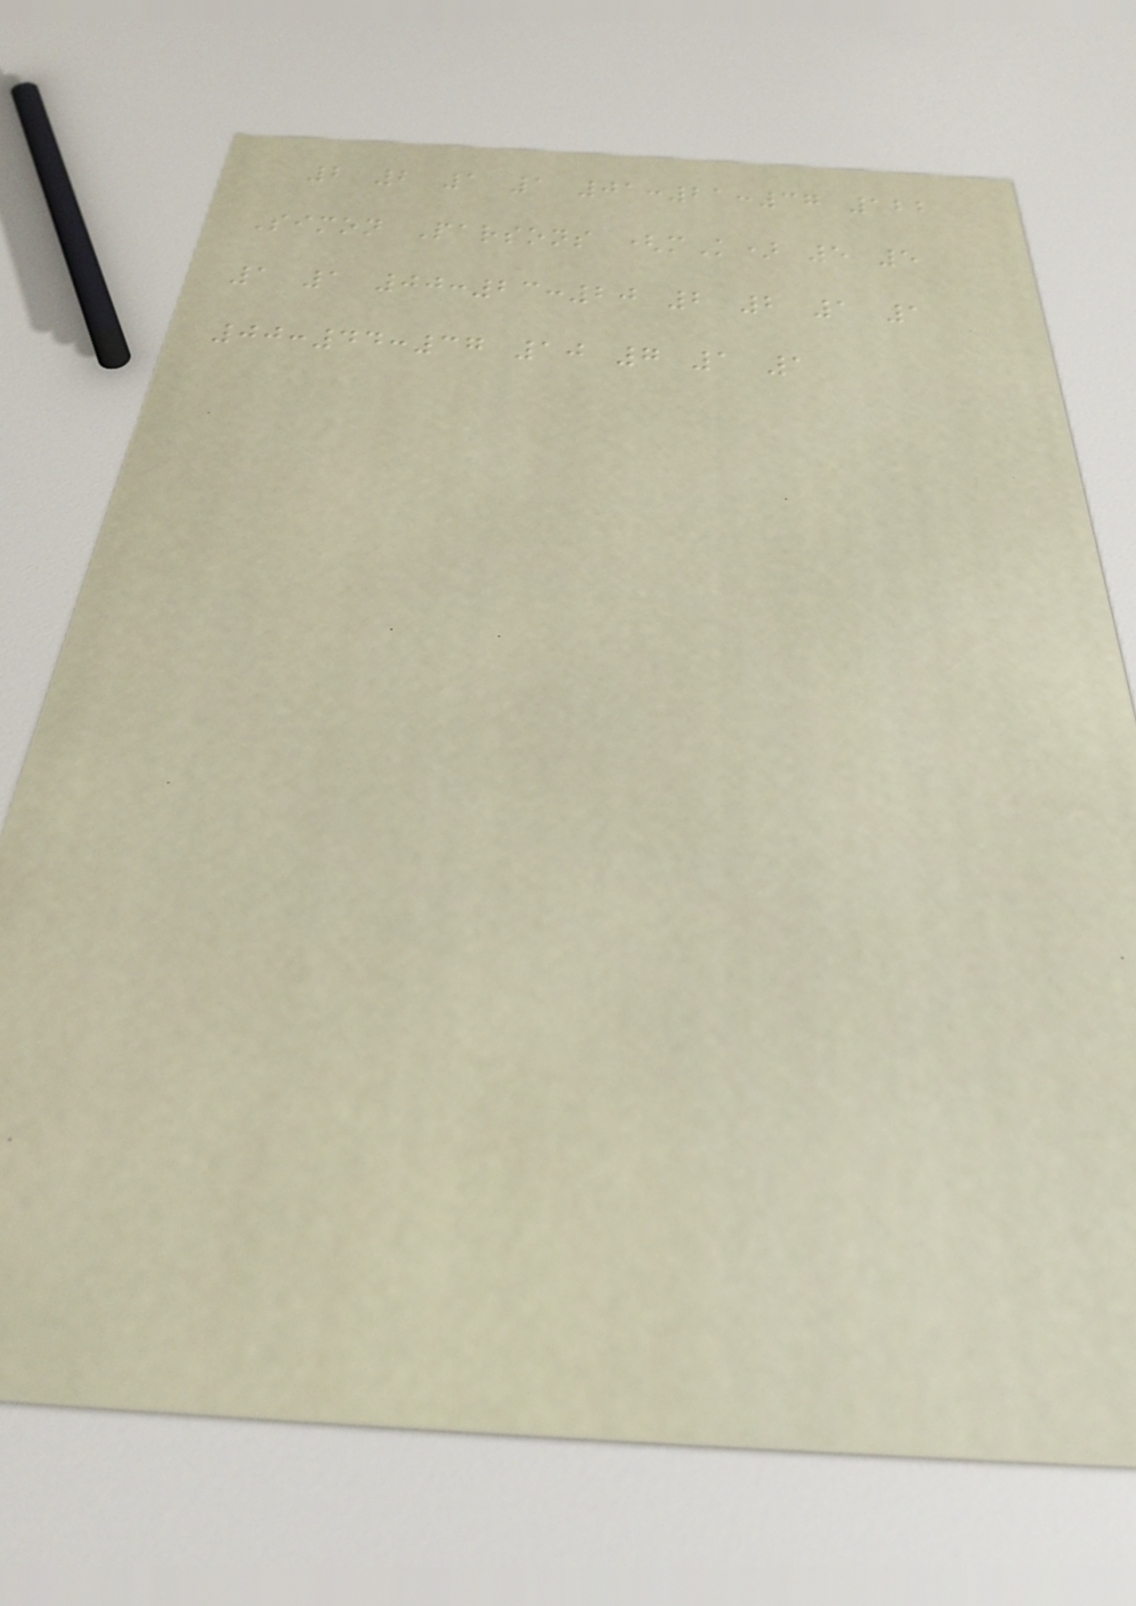2 2 1 1 01:21:37 122
Simon Parsons (mK) 5 5
1 1 00:23:20 2 2 1 1
00:44:37 10 7 1 1
